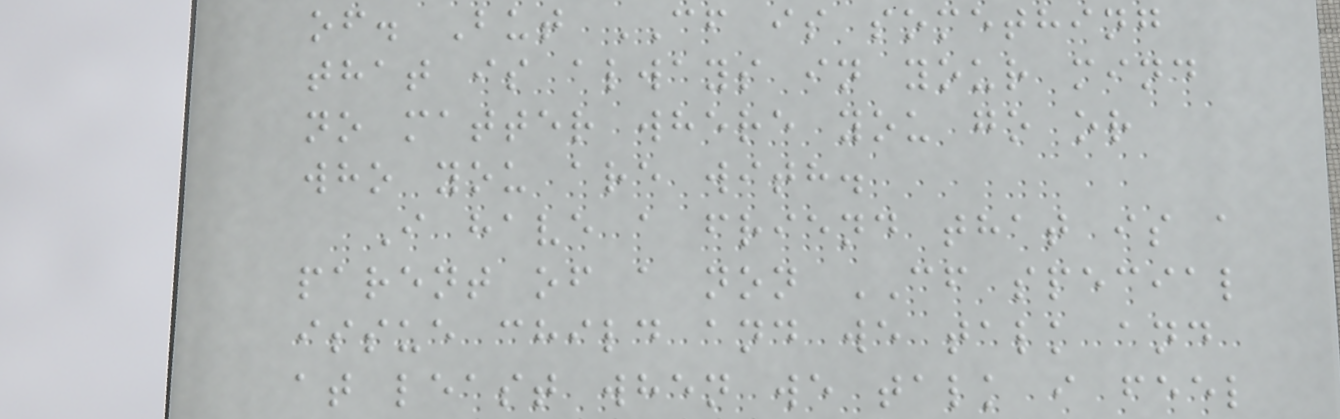of. But CF is something
that is always in your mind
no matter where you go or
who you are with.
I have a friend that is a
parent of a non CF special
issue child and we talk and
at least when we talk i feel
